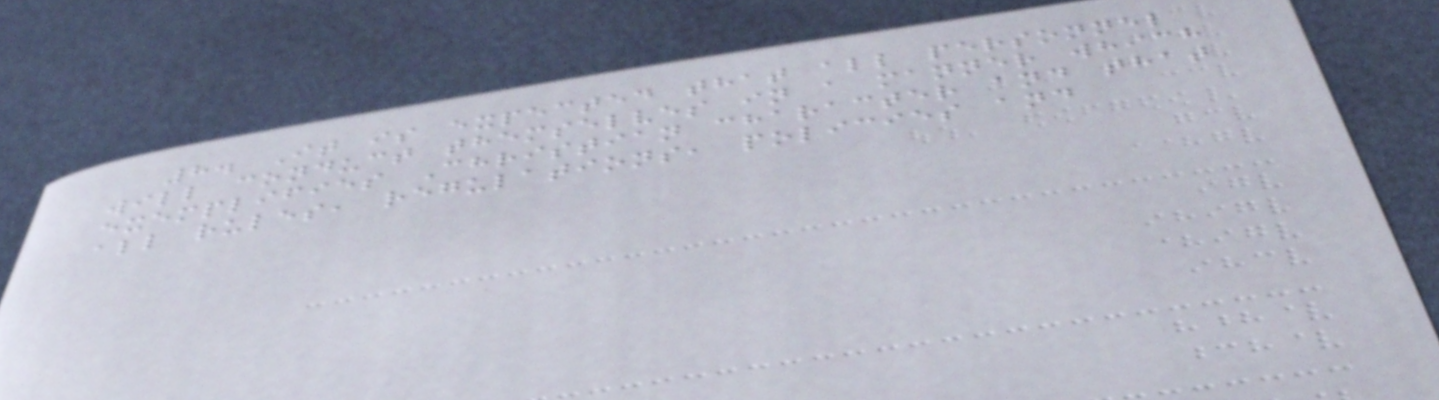8. It is expected that all personnel
will conduct themselves in a manner which
exemplifies Christian character and that
all rules, regulations, policies and
